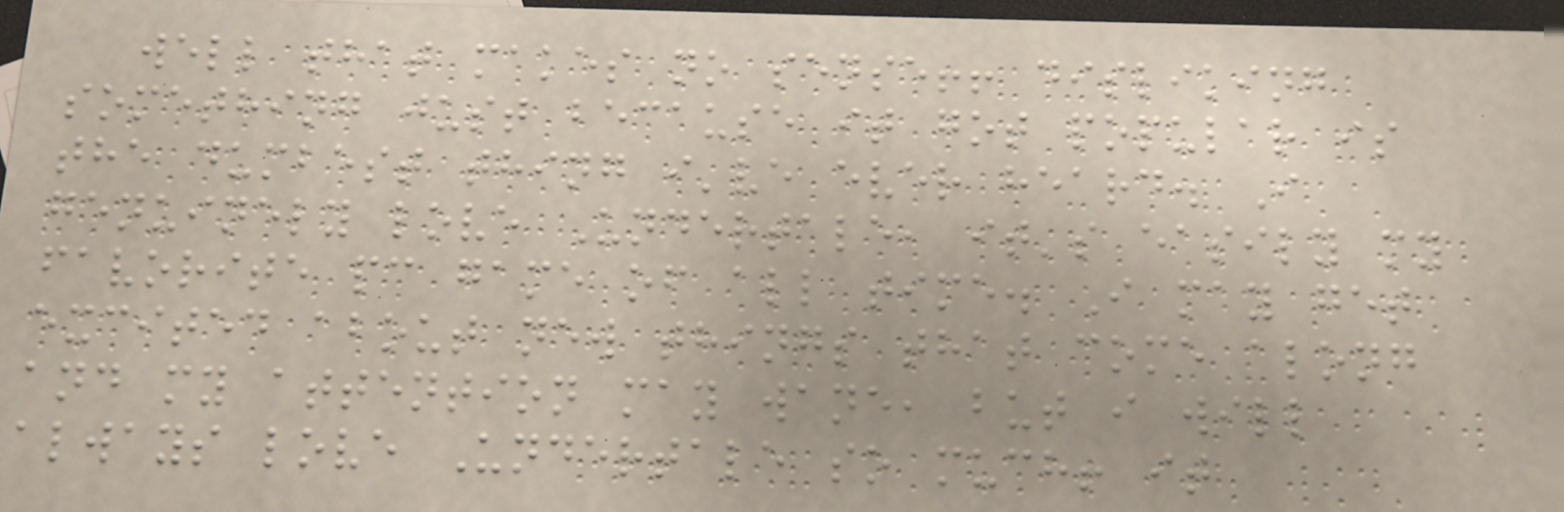well that makes no sense!! disliking
something just because it got popular is
the dumbest thing i've ever heard. I
genuinely love Undertale, it's easily my
favorite pc game of all time. I may get
excited about new things that come along
and my attention may wane, but i will
always love Undertale so much! it
